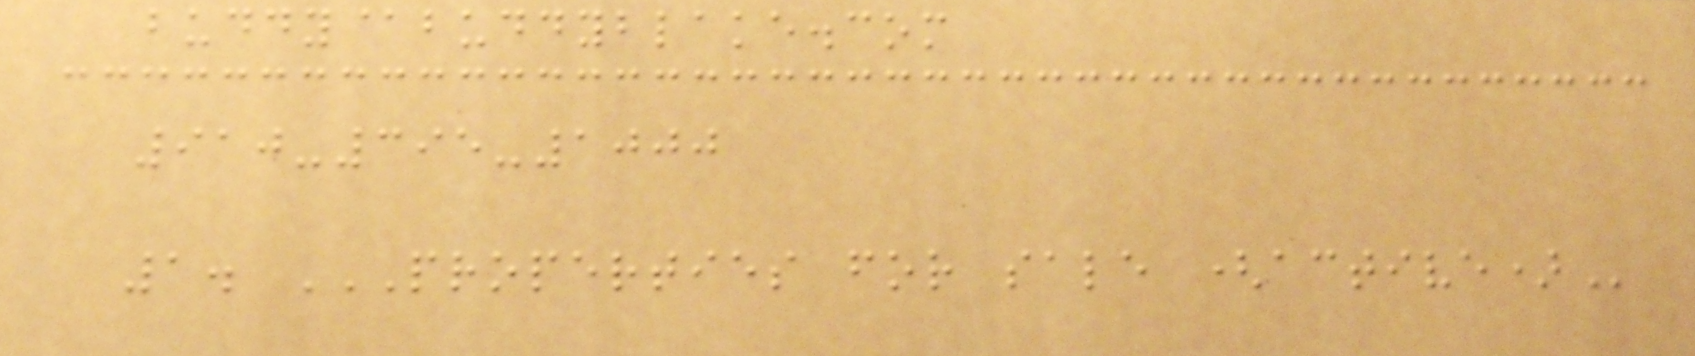buddy@buddyblake.com
910-395-1000
1. PROPERTIES FOR SALE (ACTIVE)
